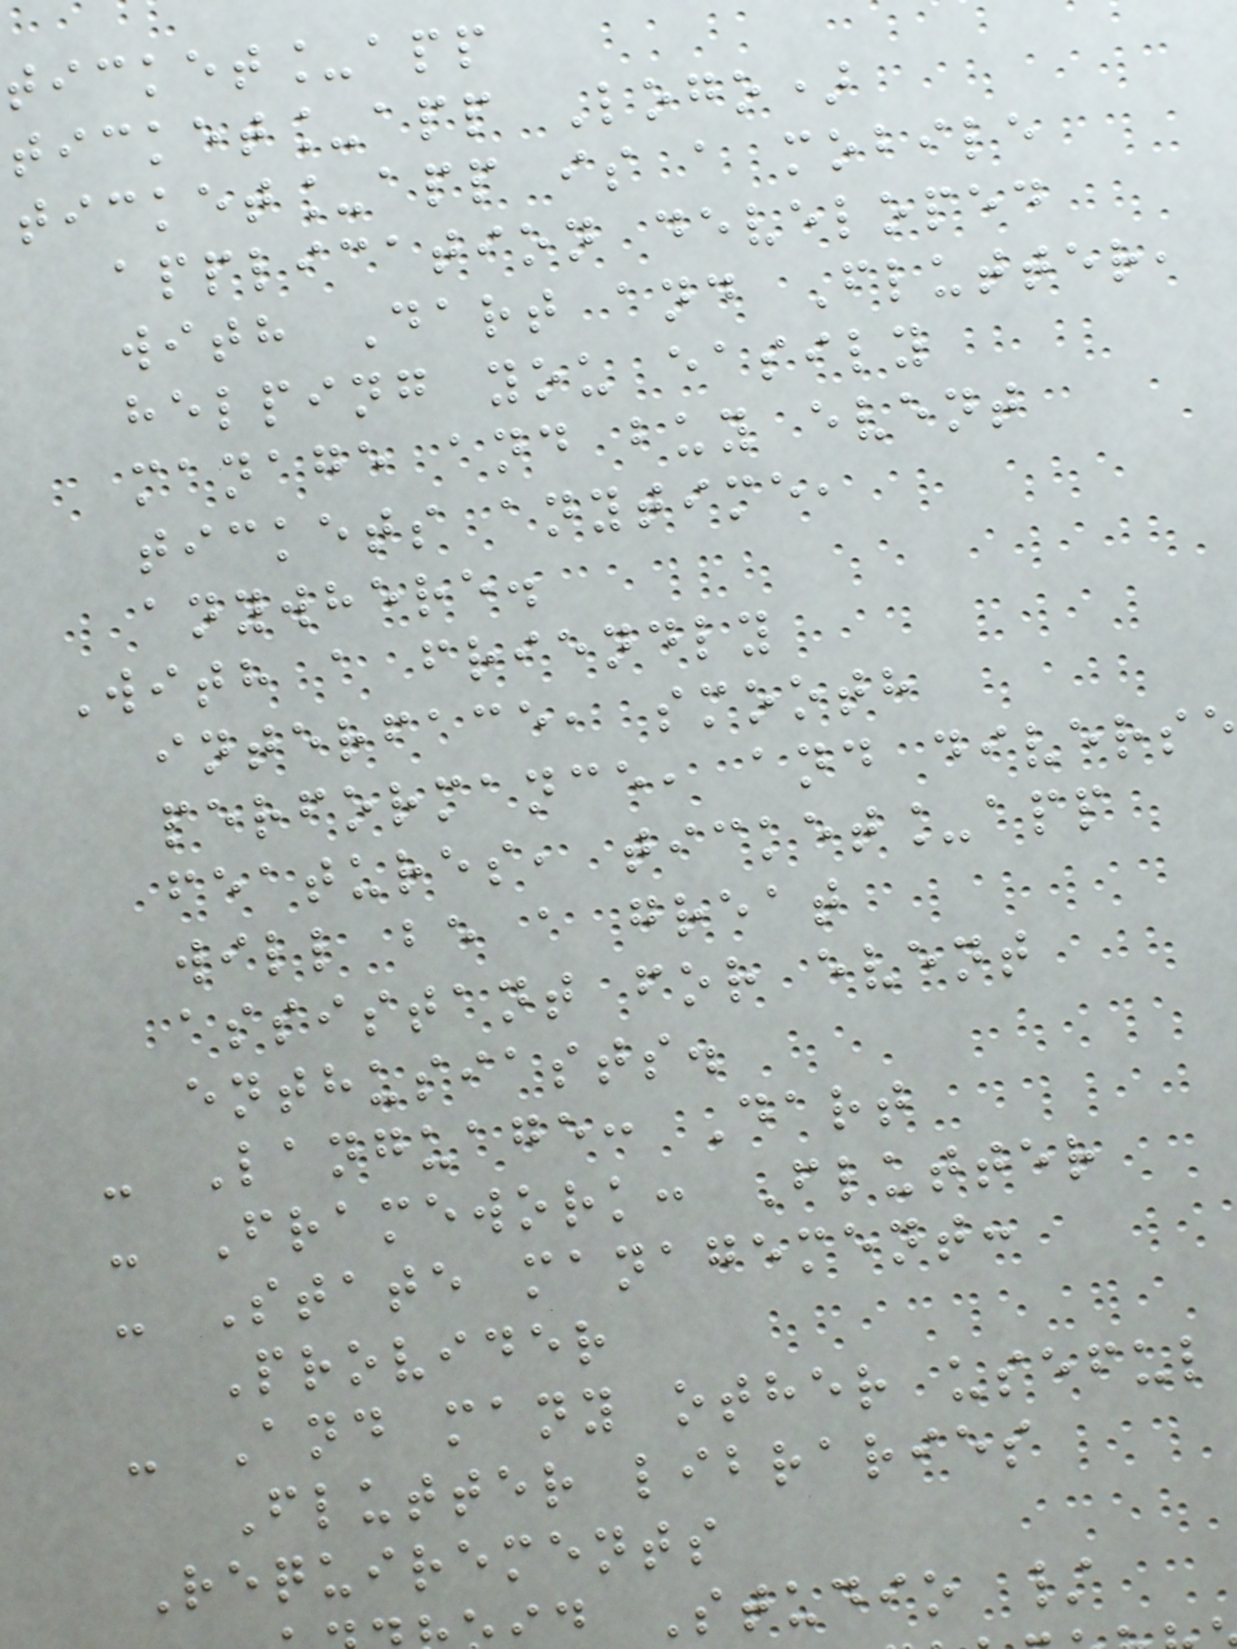ticket_app
ticket_app Logo)
ticket_app is a mobile
application developed
with Dart and Flutter,
helping you easily
manage and buy event
tickets anytime,
anywhere.
With a friendly
interface, smooth
performance, and diverse
features, ticket_app
will be a great
assistant for event
enthusiasts.
- Language: Dart
- Framework: Flutter
- State management:
Provider
- And many other useful
Flutter libraries
Requirements
d Studio /
